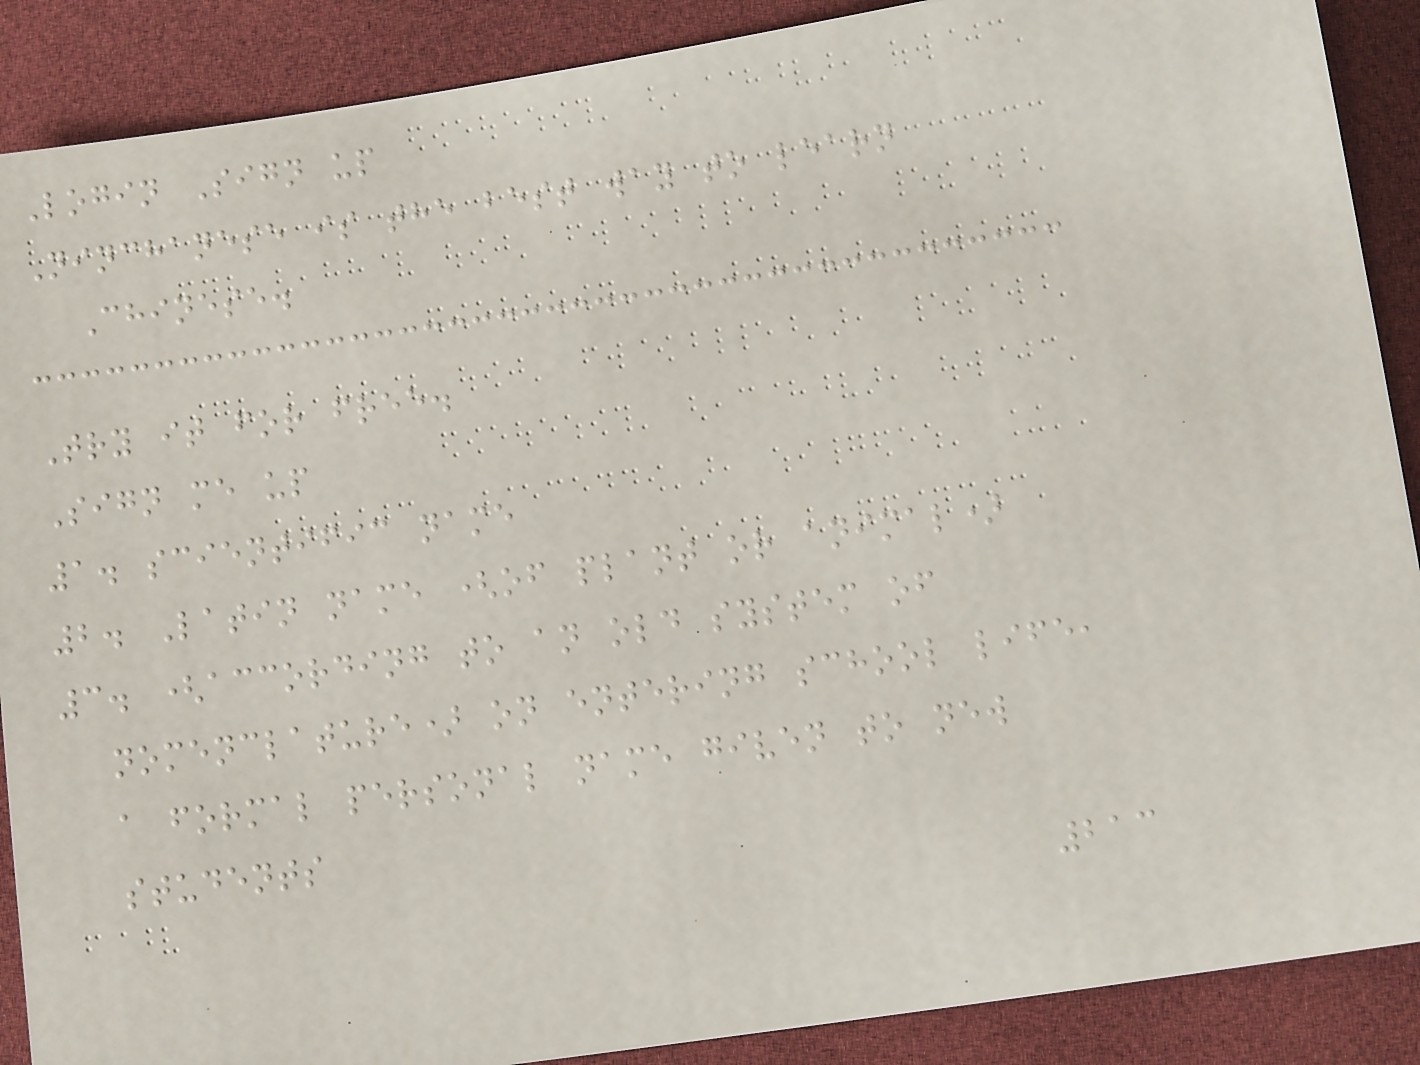Login Sign up
Ninchanese is the best way to learn
Chinese.
Try it for free.
Sign me up
1. scientific name
2. Latin name (of plant or animal)
3. (according to an old system of
nomenclature) on entering school life,
a formal personal name given to new
students
213
